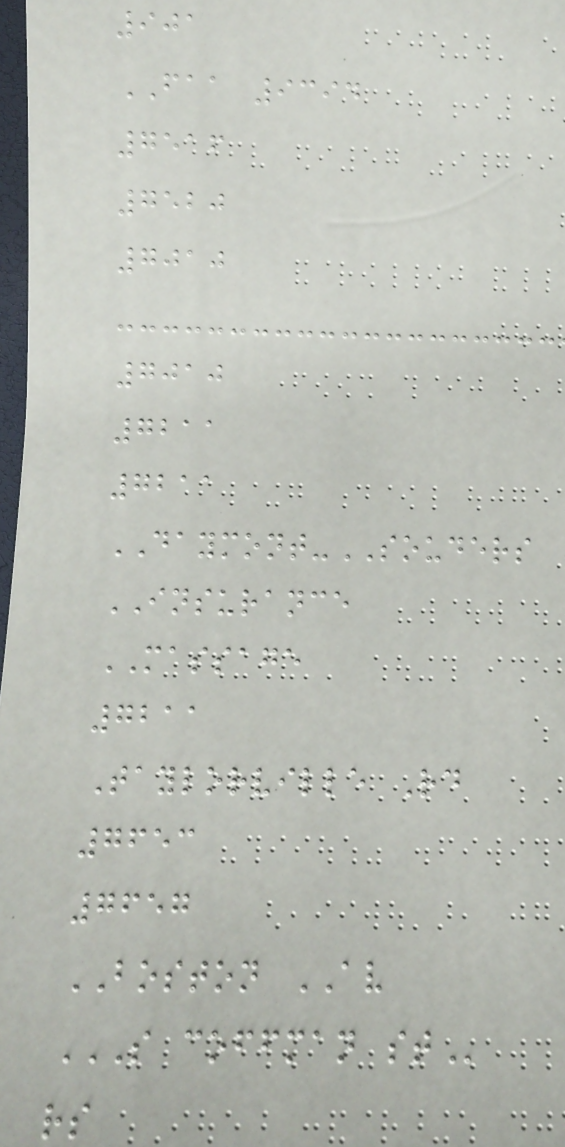901
FAA 9394
7516
7520
7010
7010
7211
7211
DAYMONT-SOUDERS
INSURANCE
MASSAGE
7211
Taylorville Rd
7653
7657
BOSTON AV
S COFFMAN ST
rs
